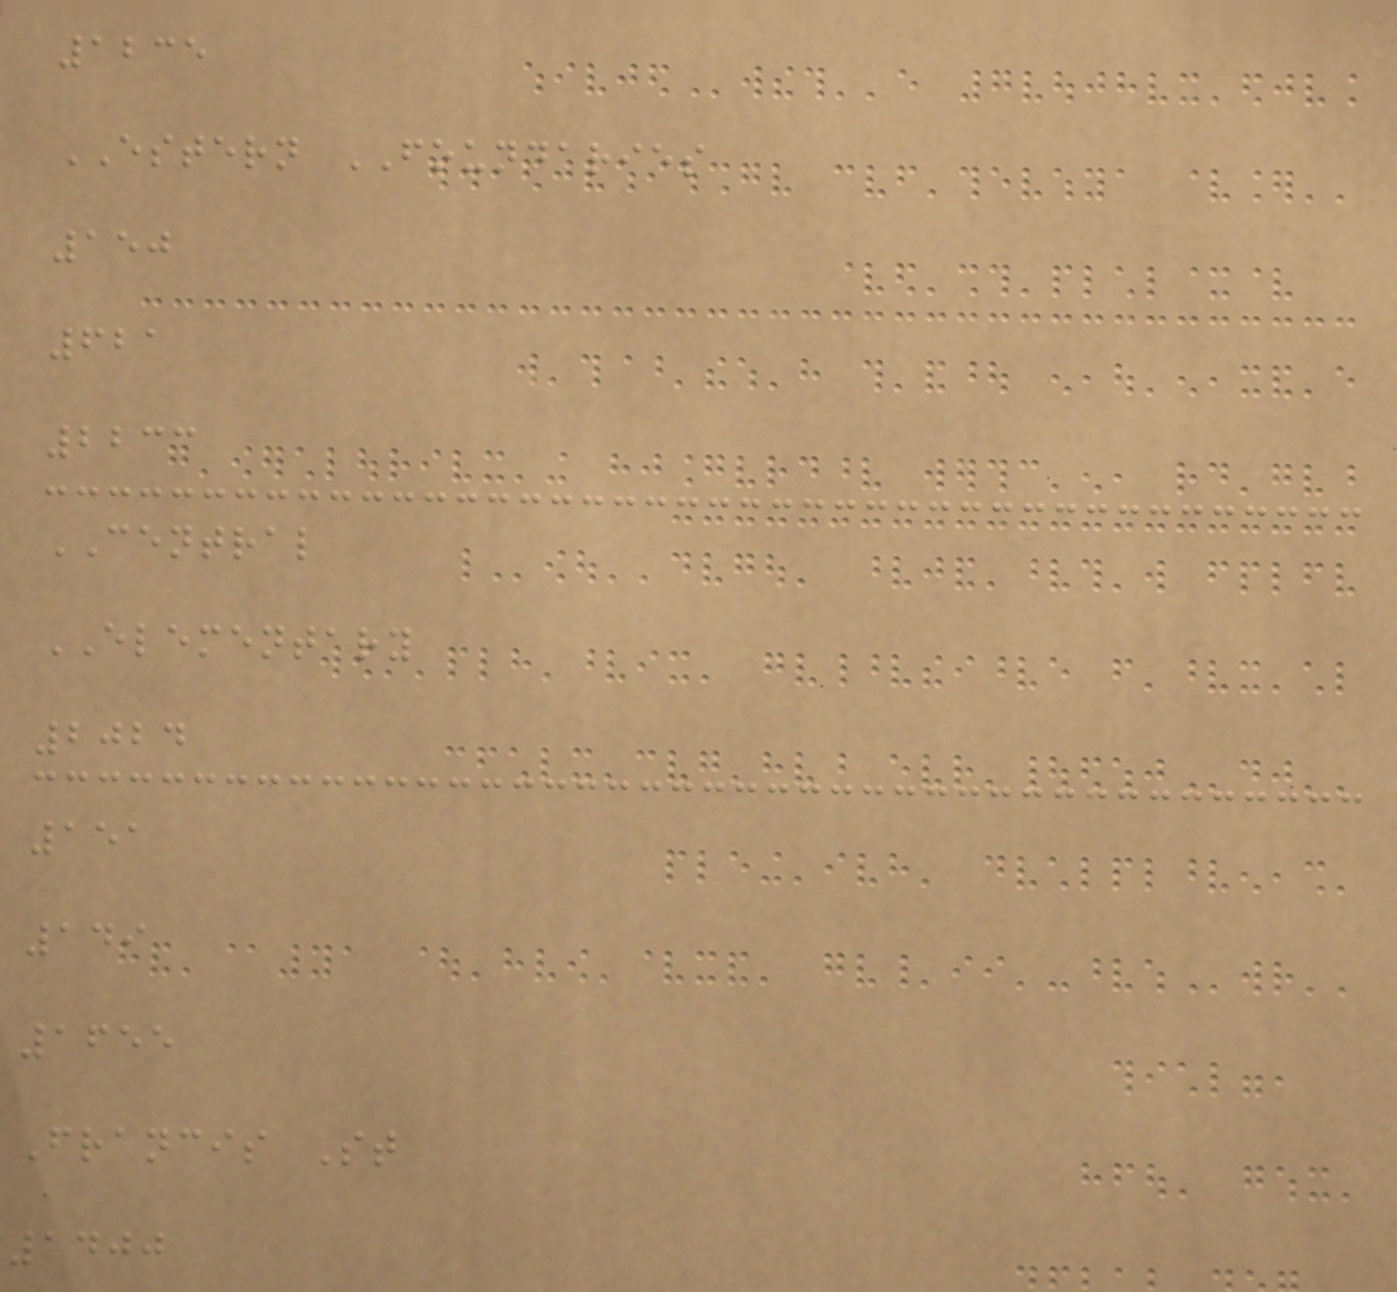1235
ESTERN FOUNDARIES
150
621
2233
CENTRAL
ELEMENTARY
2024
151
149
1655
Francis St
1400
